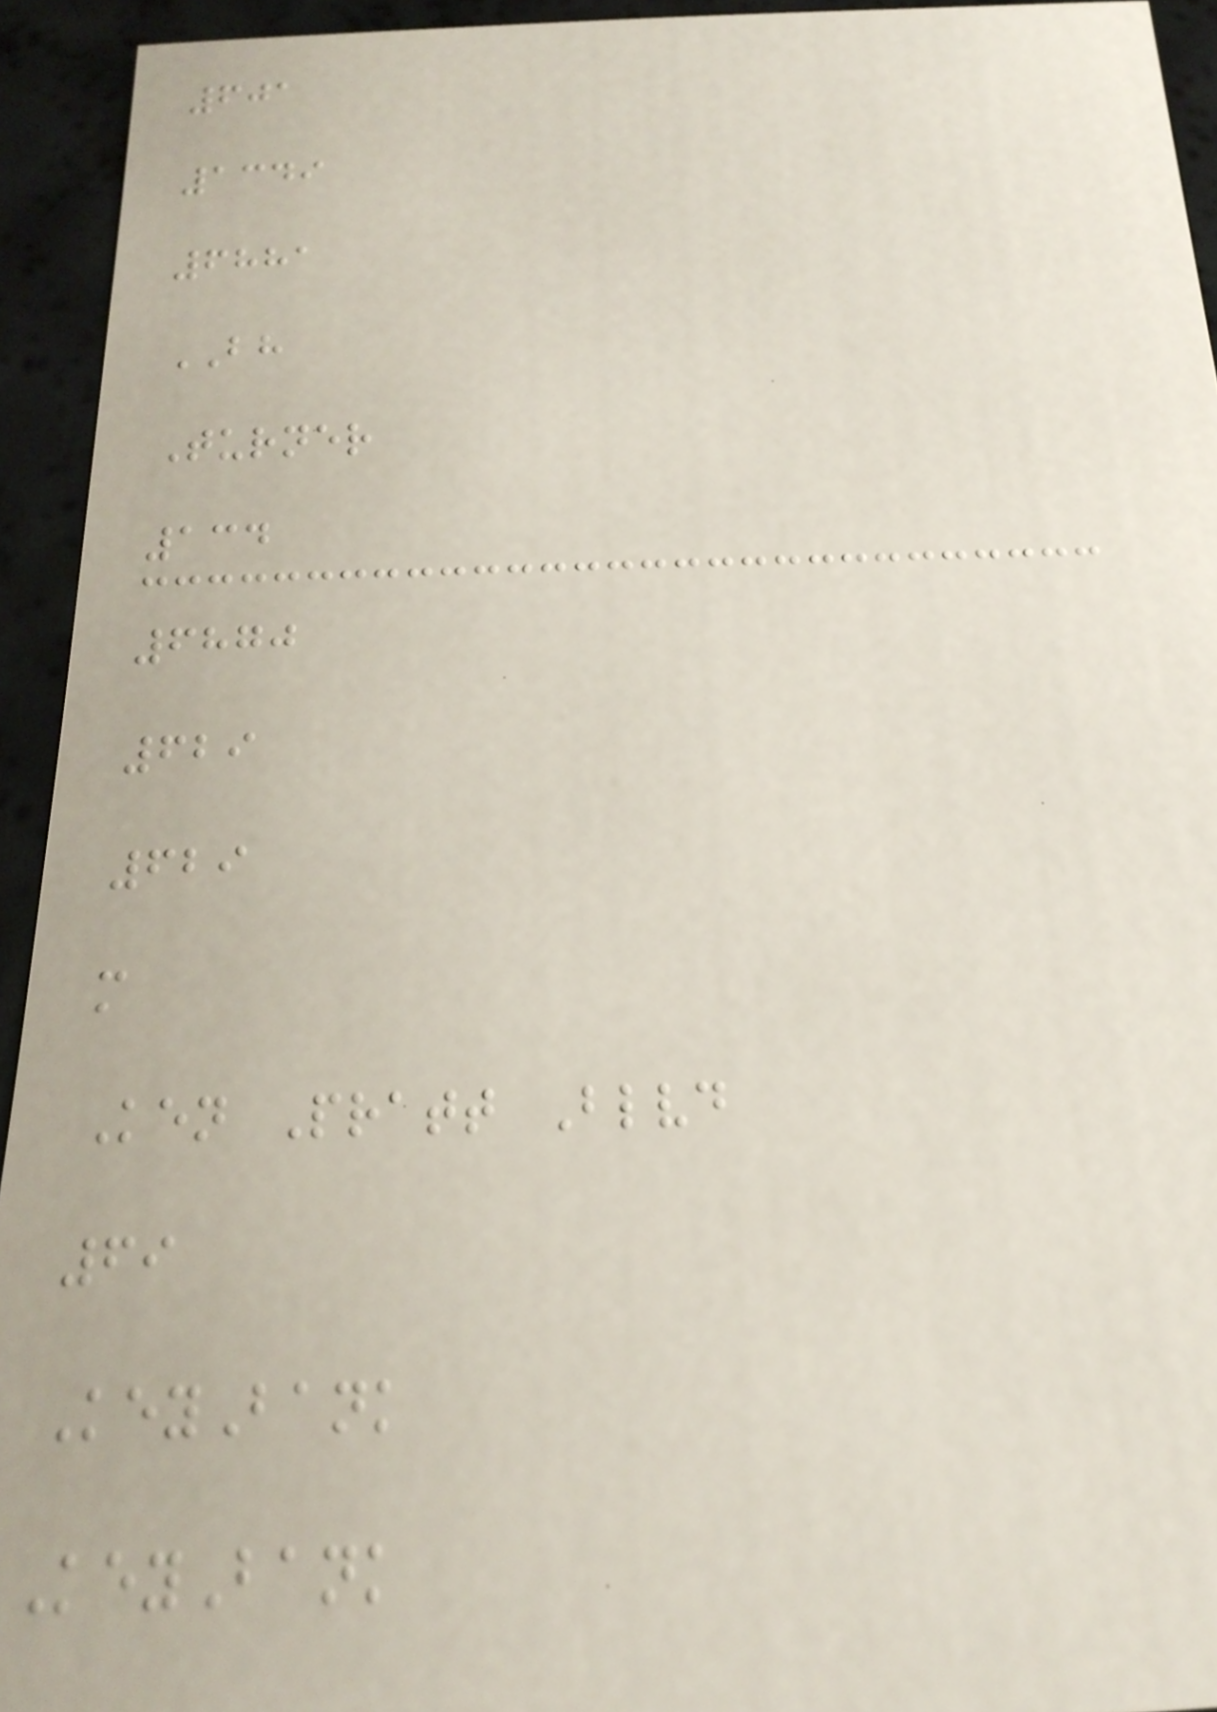601
1349
6881
BH
Turner
134
6870
629
629
m
Ken Pratt Blvd
69
KeyBank
KeyBank
